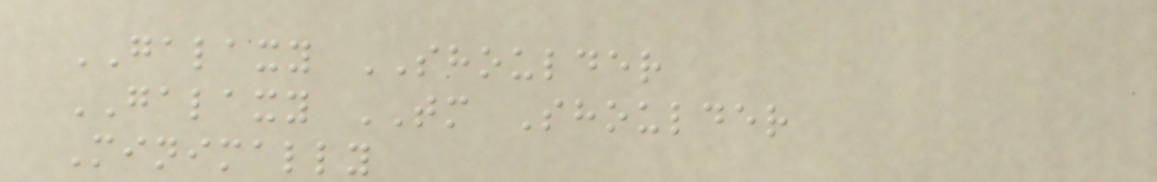GALAXY SHOULDER
GALAXY TM Shoulder
Minimally
